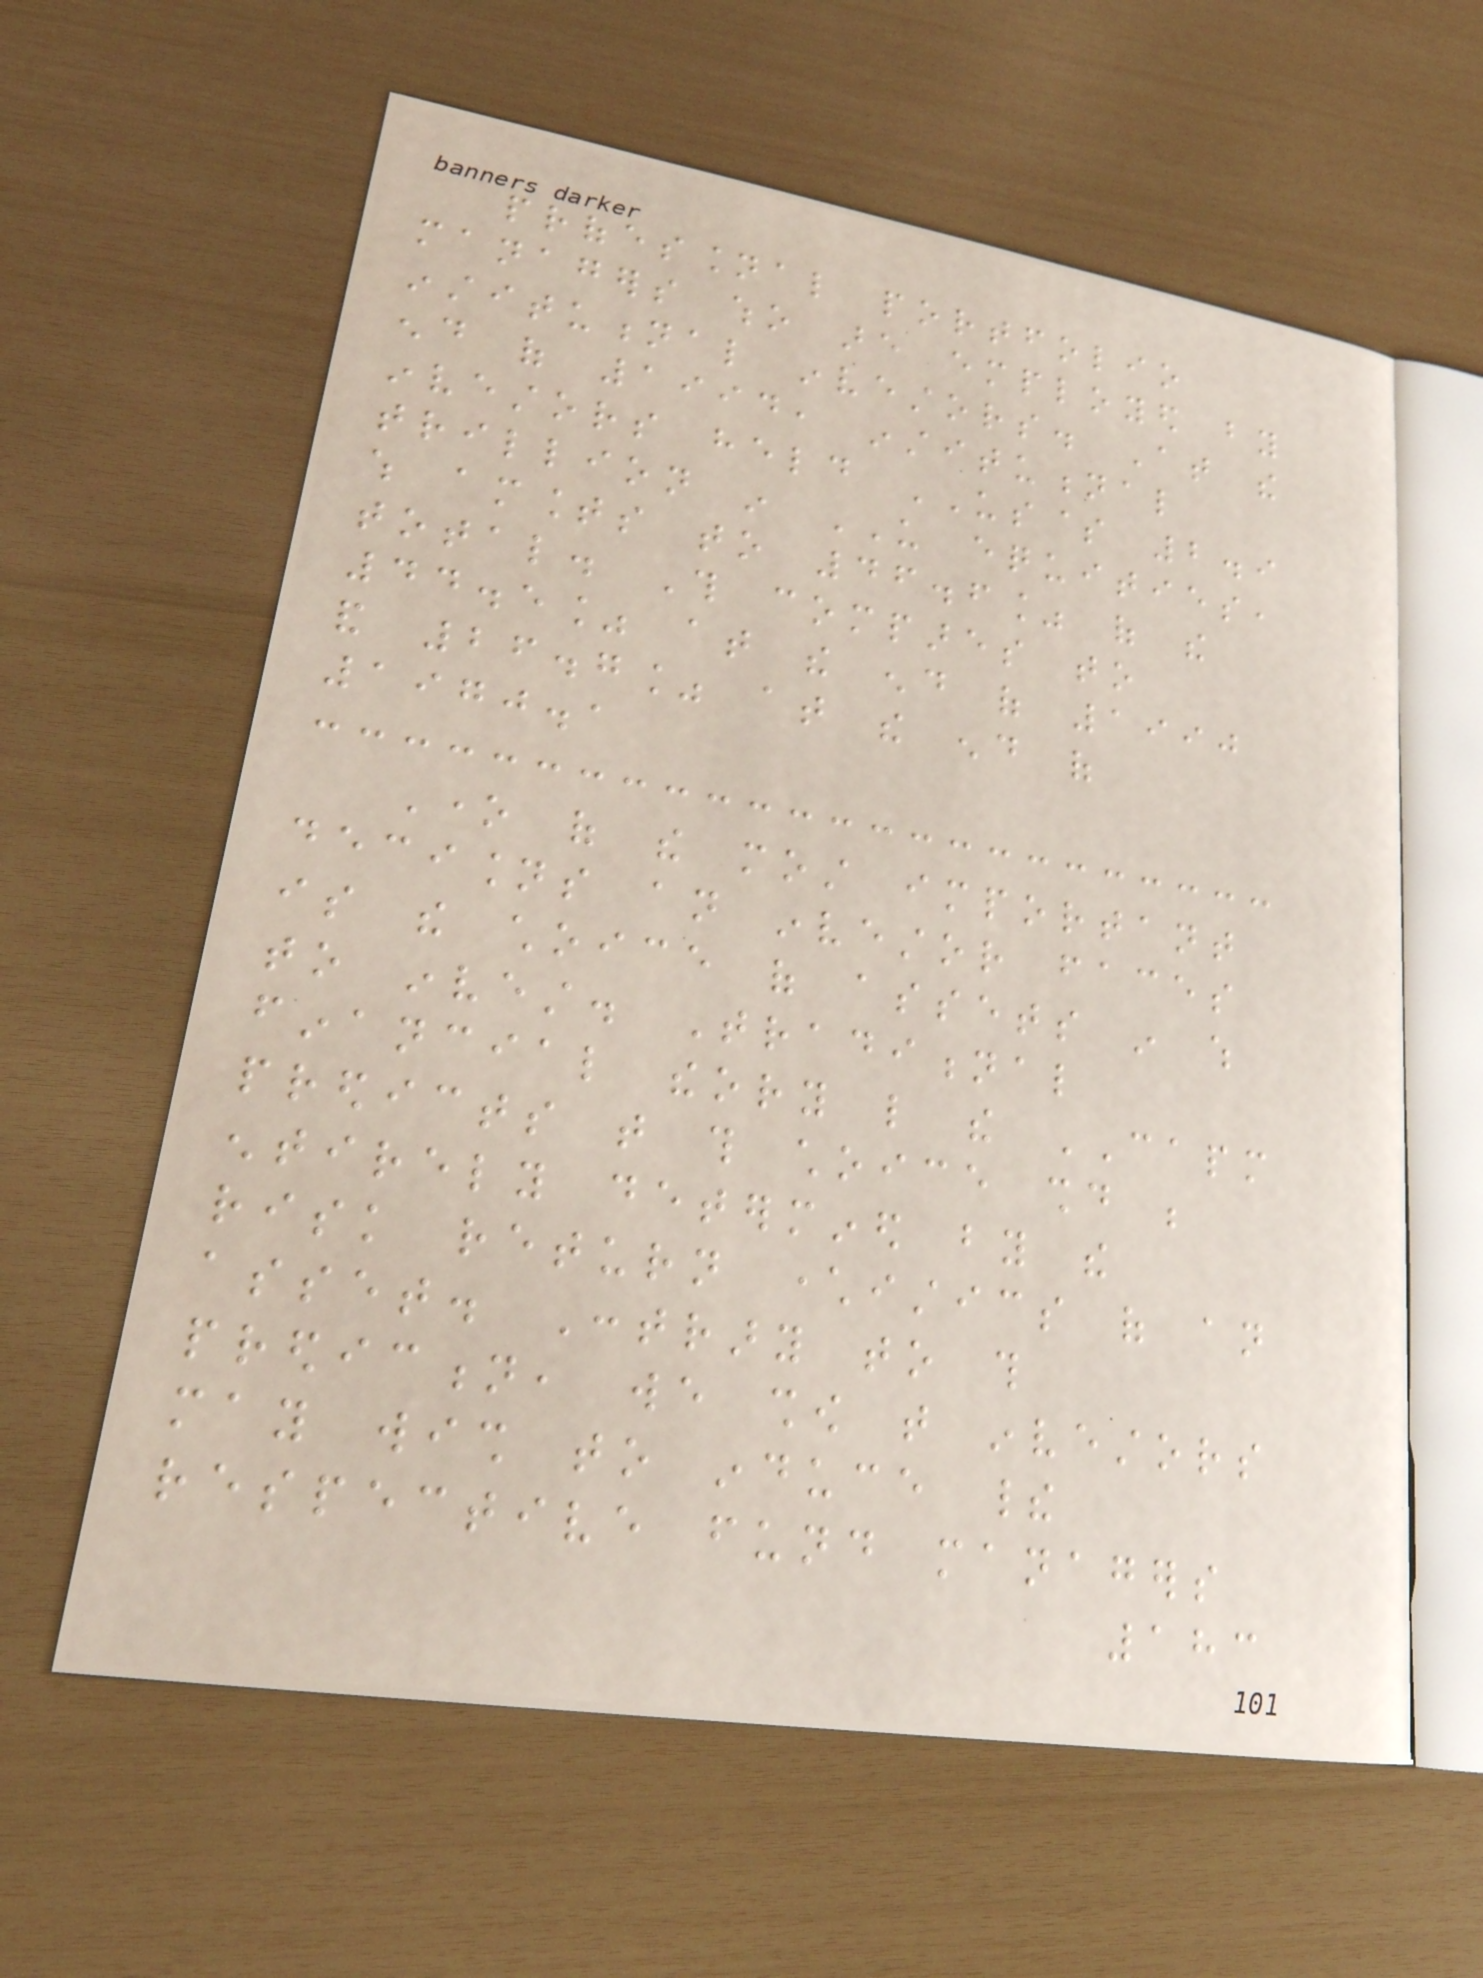professional portfolio
managers who are employed by
institutional investors. At the
end of 1994, institutional
investors held US$ 2.9
trillion in US equities,
which amounts to 46.6% of the
total. This compares to
44.5% at the end of 1990
and 26.7% at the end of
1970.1
One of the most important
decisions an investor faces
is the choice of assets in which
to invest. Traditional
financial theory like the CAPM
predicts that this choice should be
entirely determined by the
risk return characteristics of an
asset. Contrary to this
prediction, we show that investors
may wish to induce their
respective fund managers
183
